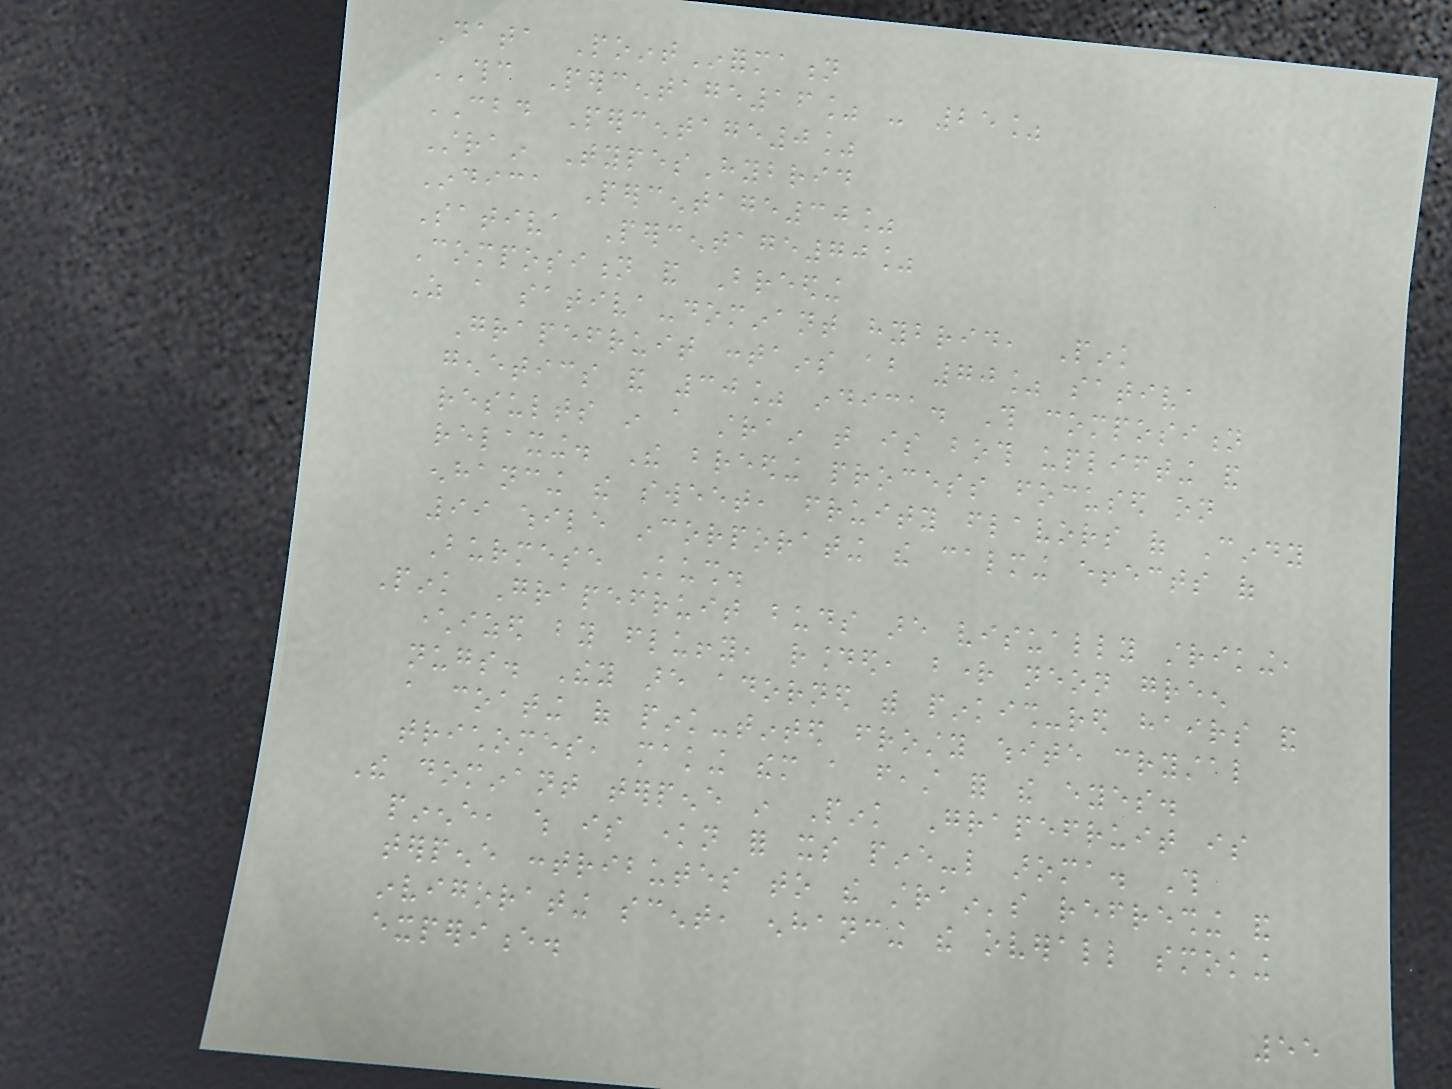Data PointInformation
THC Percentage16% - 25%
CBD Percentage0%
Strain TypesHybrid
Indica Percentage30%
Sativa Percentage70%
Composition and Breeding
As a sativa-dominant hybrid, Pink
Grapefruit contains about 70% sativa
genetics and 30% indica. This composition
results in a strain that is both uplifting and
relaxing. The breeding process focused on
enhancing the sweet, fruity flavors of Cindy
99 while incorporating the calming effects of
Burmese Kush.
Pink Grapefruit buds are visually striking,
characterized by fluffy, rounded, bright neon green
nugs. They are adorned with pinkish-red hairs and
a coating of pink-tinted frosty white crystal
trichomes, making them a feast for the eyes.
The dominant terpene in Pink Grapefruit is
pinene, which is known for its pine-like aroma. This
terpene contributes to the strain's refreshing and
invigorating scent, enhancing the overall smoking
experience.
55
